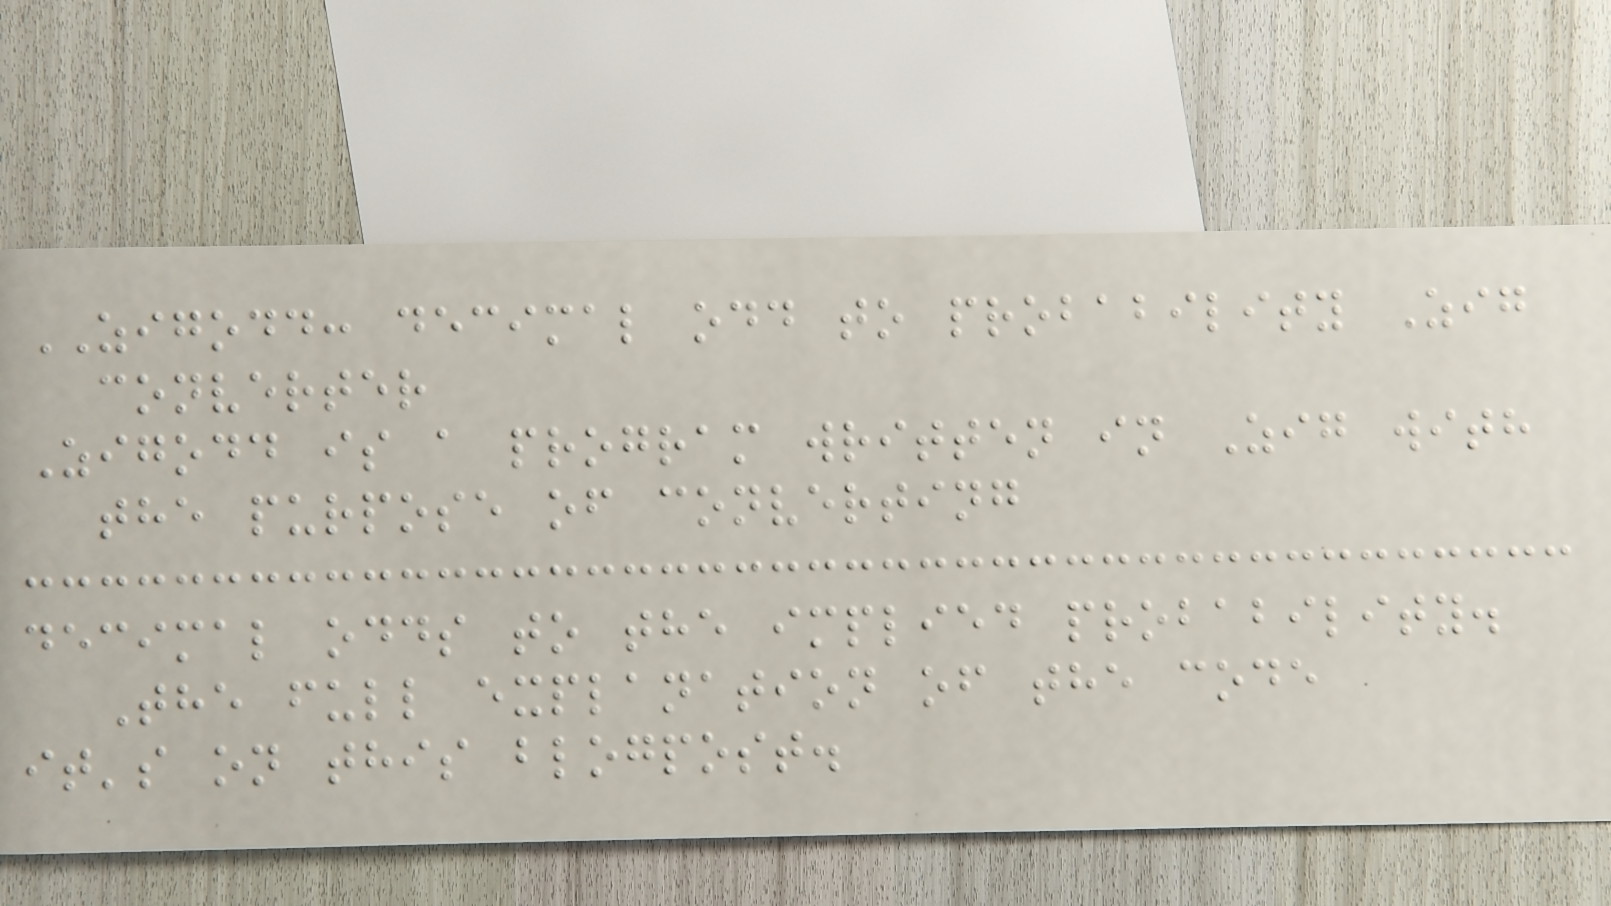ZIGODD: decimal odd to probability Zig
converter
Zigodd is a program written in Zig with
the purpose of converting
decimal odds to the implied probability.
The full explanation of the code
it's on this blogpost.
